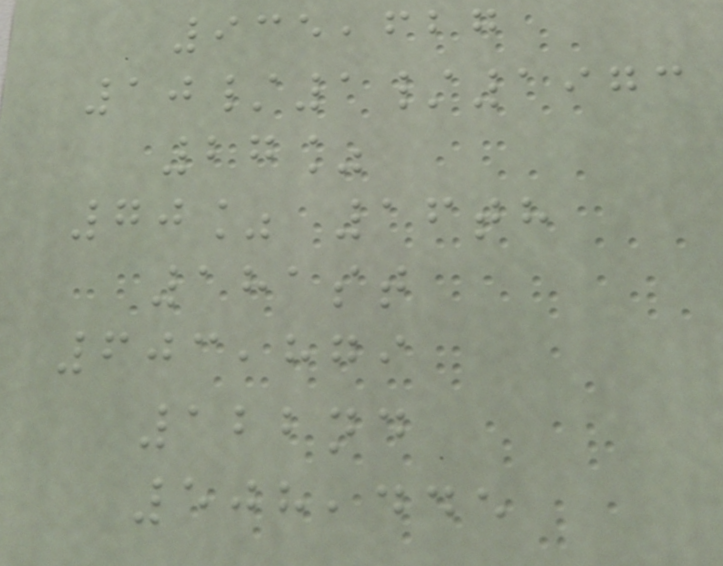935,627
10/1/1973
27%
70% 16th
181st
603,879
122nd
508,445
